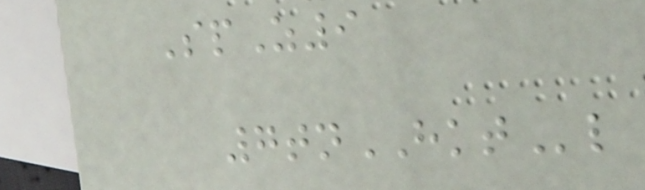SpZ9
7tnHKTl
